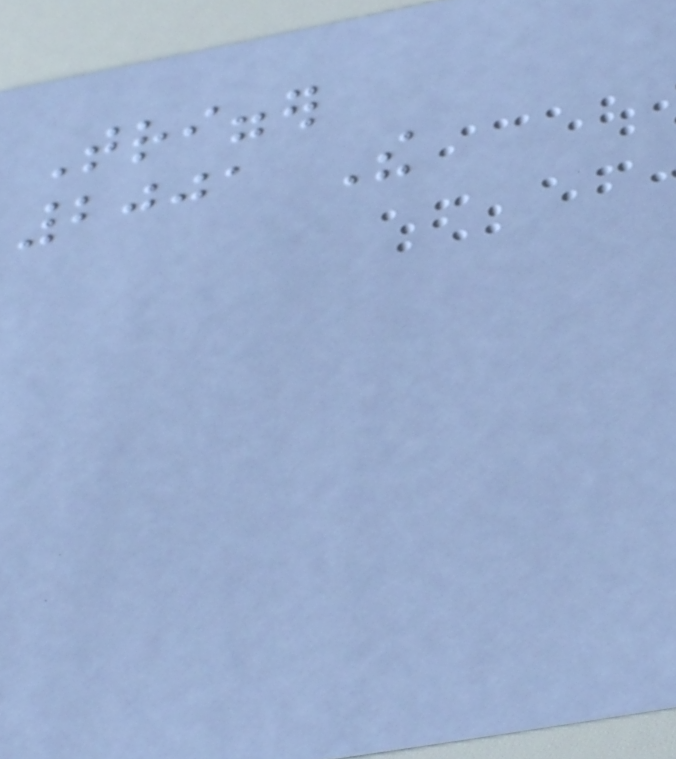Trigger
2001 The
